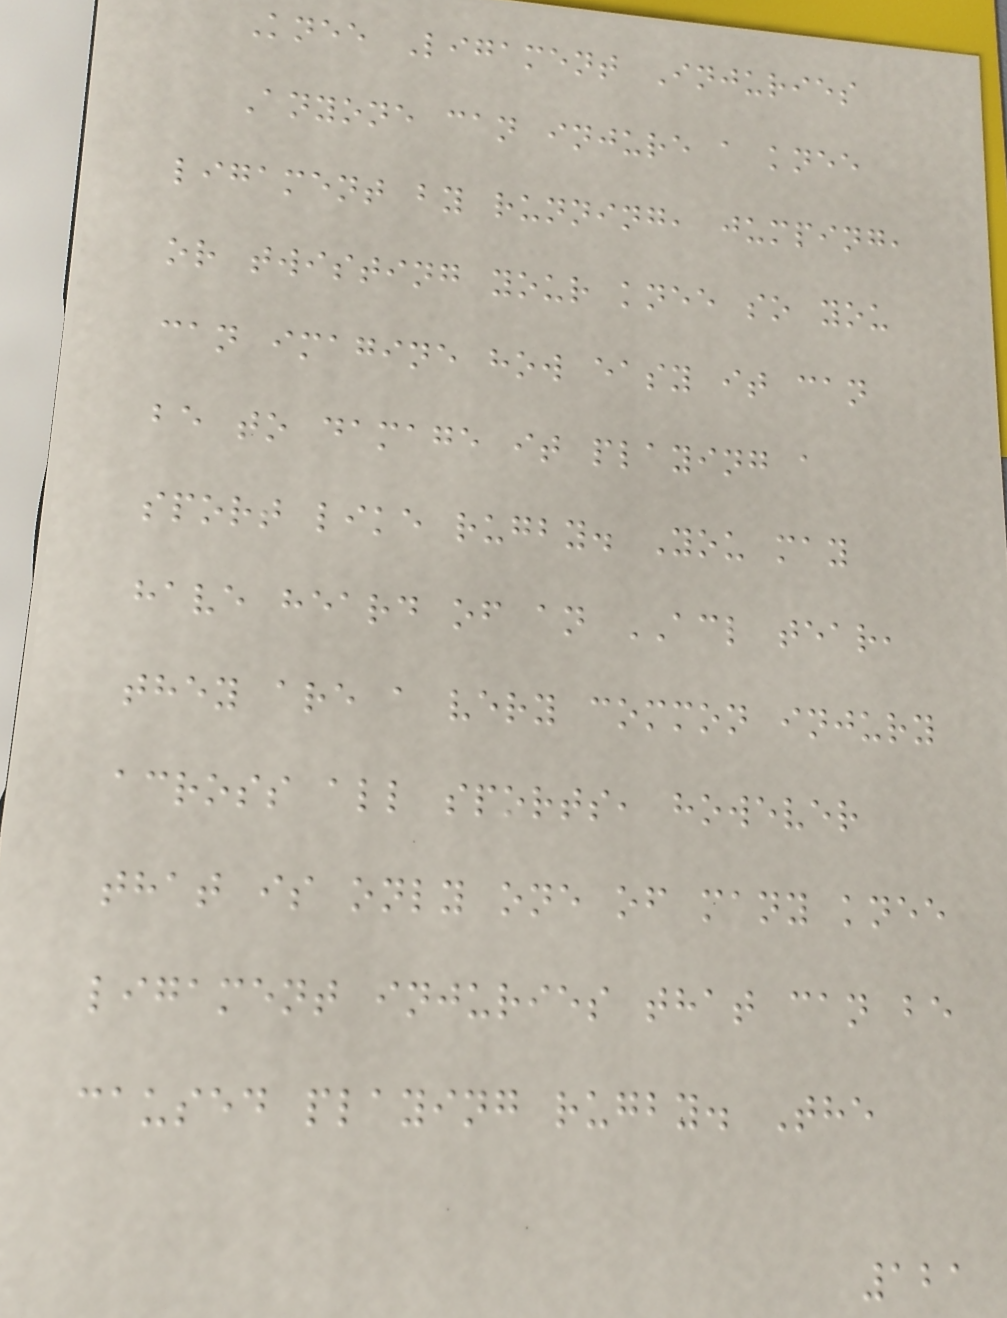Knee Ligament Injuries
Anyone can injure a knee
ligament by running, jumping,
or twisting your knee so you
can imagine how easy it can
be to damage it playing a
sport like rugby. You may
have heard of an ACL tear,
they are a very common injury
across all sports, however
that is only one of many knee
ligament injuries that can be
caused playing rugby. The
121
